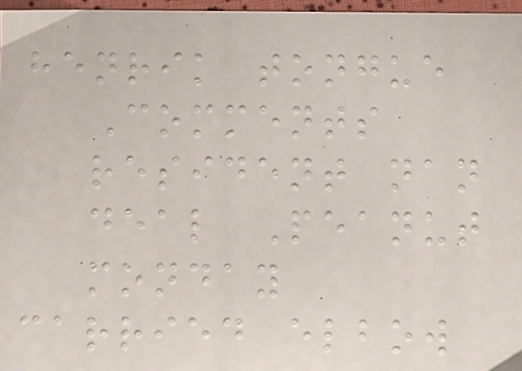henrik tongue
Comments
resident nan
deal Peanut
monday
carried elbow
